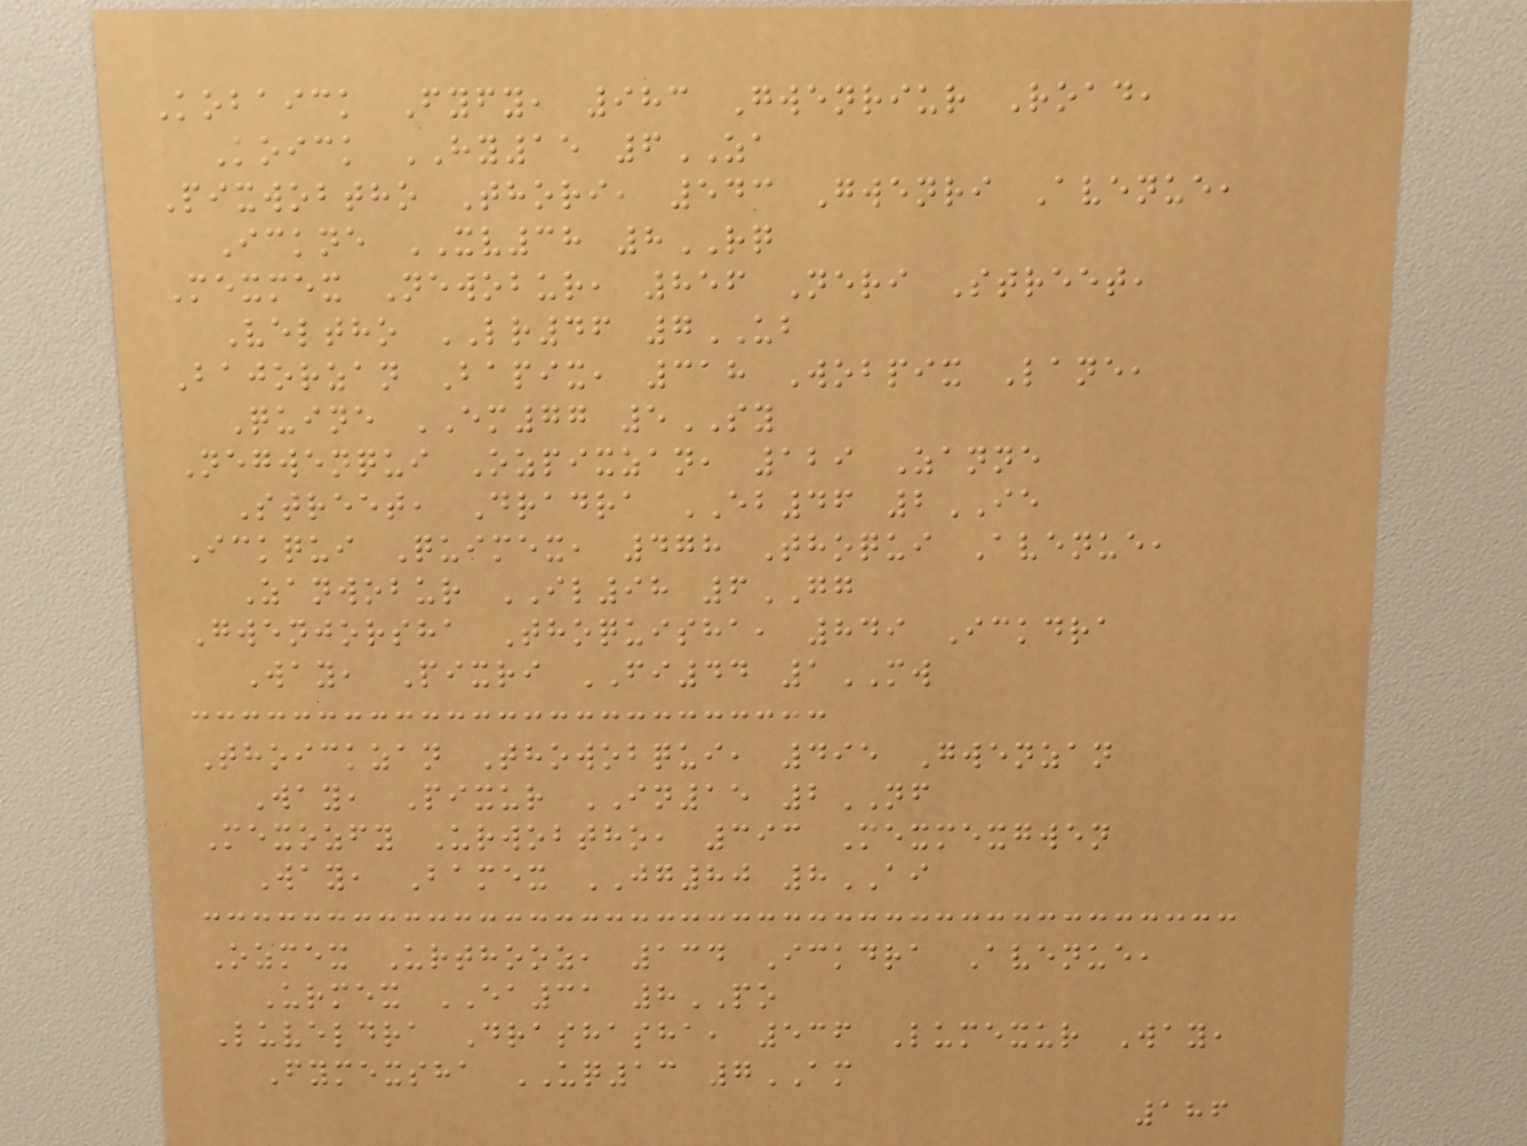Kobaick Fyfy, 983 Gwenriur Road,
Koick HY15 6ZA
Pixwobtho Thori, 543 Gwenri Avenue,
Ickne XV38 8RQ
Mexmex Newobur, 856 Neri Street,
Veltho LR46 7UB
Bajorzan Bapix, 318 Wobpix Lane,
Quine EM77 5SY
Negwenqui Ozpixzan, 129 Zanne
Street, Dradra EB46 2IE
Ickqui Quimex, 478 Thoqui Avenue,
Zanwobur IL98 6GG
Gwenjorsha Thoquisha, 849 Ickdra
Way, Pixri FI44 1MW
Thoickzan Thowobqui, 495 Gwenzan
Way, Pixur IN15 2NF
Mexozfy Urwobtho, 393 Mexmexgwen
Way, Bamex JG80 8AI
Ozmex Urthooz, 134 Ickdra Avenue,
Urmex EA31 8PO
Luveldra Drashasha, 536 Lumexur Way,
Fymexsha UQ13 7AM
186
